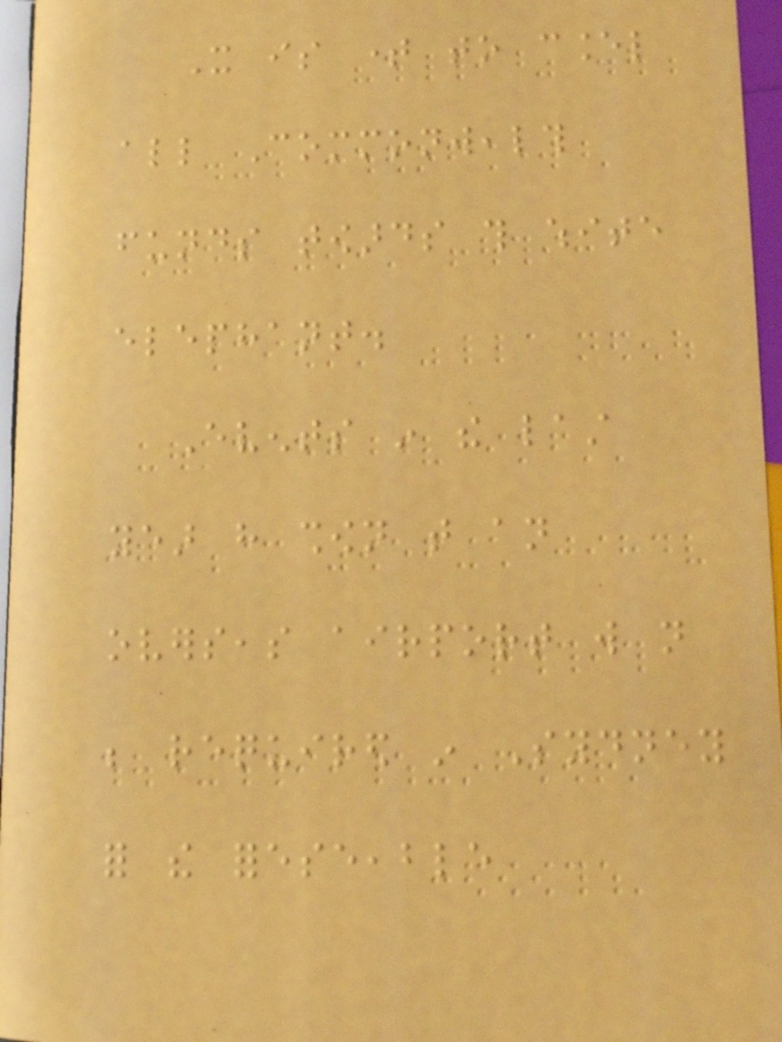It is time to cancel
all Commonwealth
funds towards this white
elephant.
Events in the last
year have shown that an
overseas airport will not
be required in Sydney
for the foreseeable
